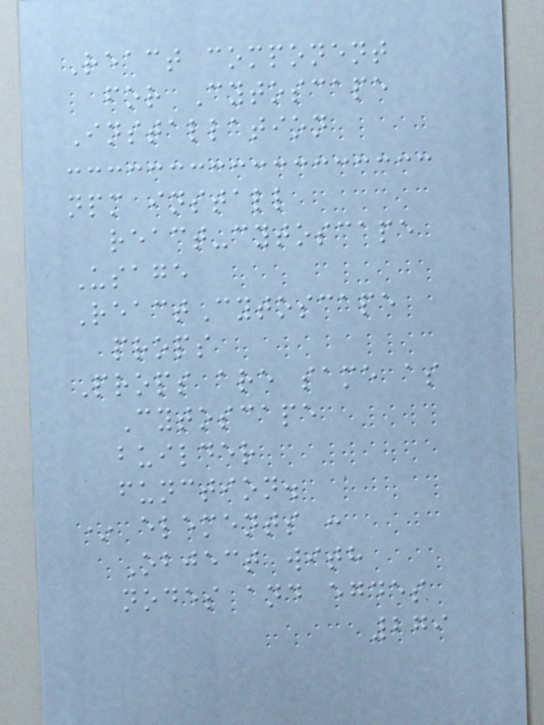React component
for Cytoscape
Installation
npm install
react-cytoscape
Usage
ReactCytoscape
props
Props are same as
Cytoscape
builder
function.
* elements :
Object with
nodes and egdes
279
